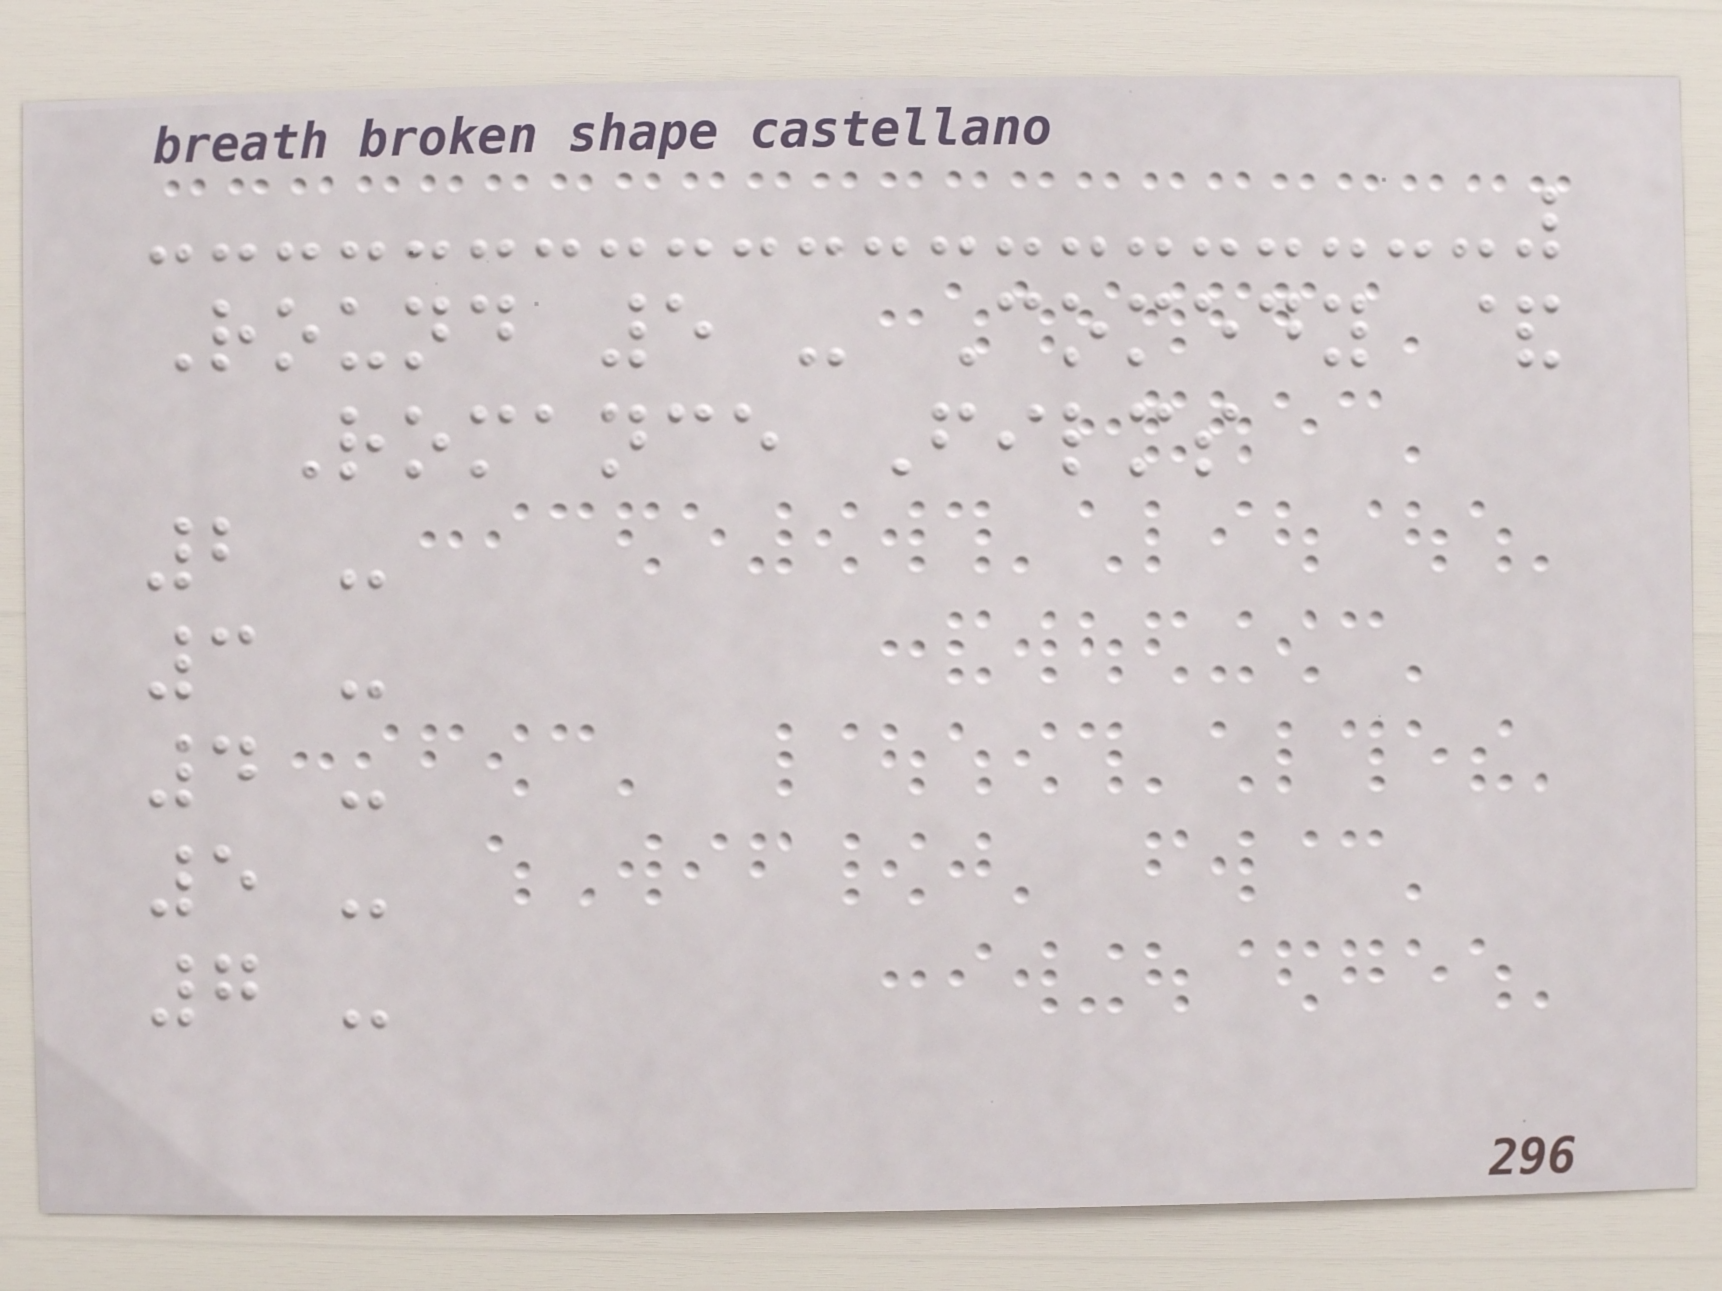Round 5 - Comedy &
Romance Films
2 -
3 -
4 -
5 -
7 -
